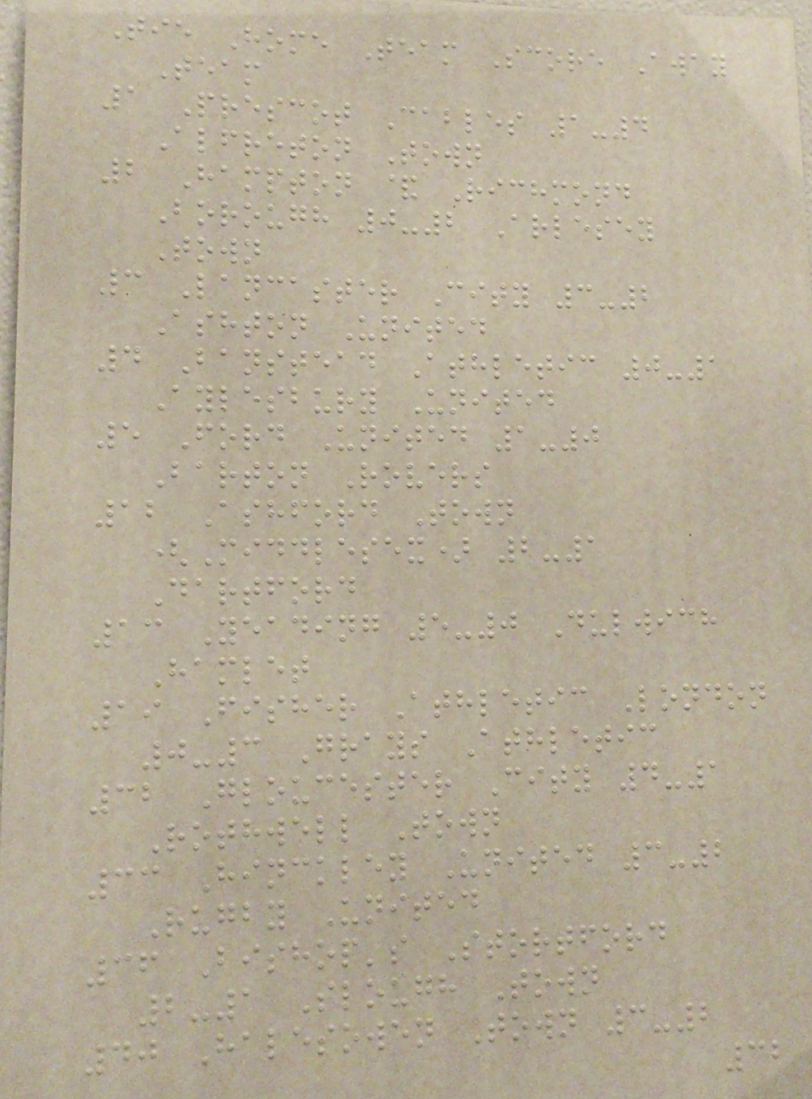Tie Home Team Score Away
Team
1 Prescot Cables 1-4
Alfreton Town
2 Hampton & Richmond
Borough 0-2 Arlesey
Town
3 Lancaster City 3-2
Ashton United
4 Banstead Athletic 0-1
Aylesbury United
5 Ford United 1-0
Barton Rovers
12 Ashford Town
(Middlesex) 2-1
Dartford
13 Yeading 5-0 Dulwich
Hamlet
19 Fisher Athletic London
0-3 Grays Athletic
32 Gloucester City 4-1
Rothwell Town
33 Hinckley United 3-2
Rugby United
36 Bishop's Stortford
2-1 Slough Town
40 Halesowen Town 3-2
32
